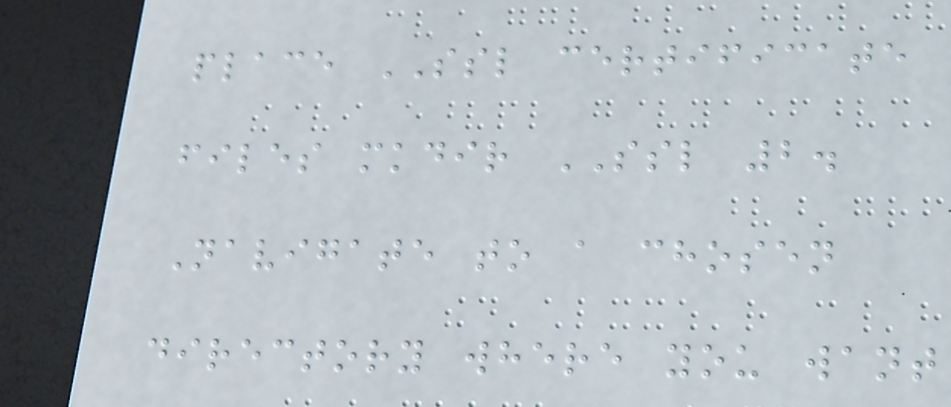place SSL certificate
files mkdir SSL 2.
Navigate to a chosen
directory where you want
